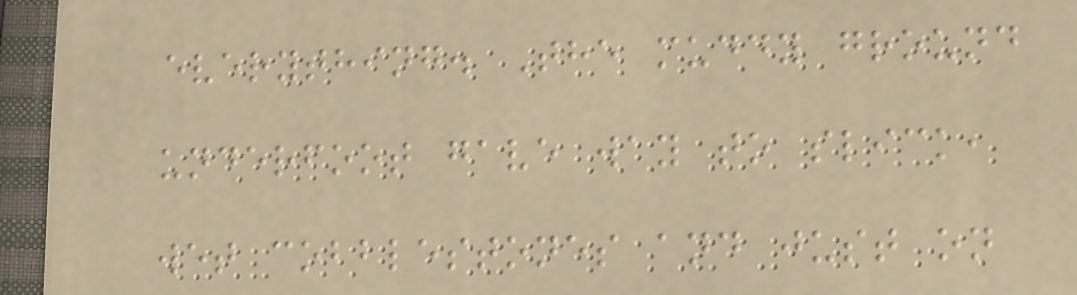everything. The muddy ground
underfoot gave way to slick,
wet cobblestones and just on
